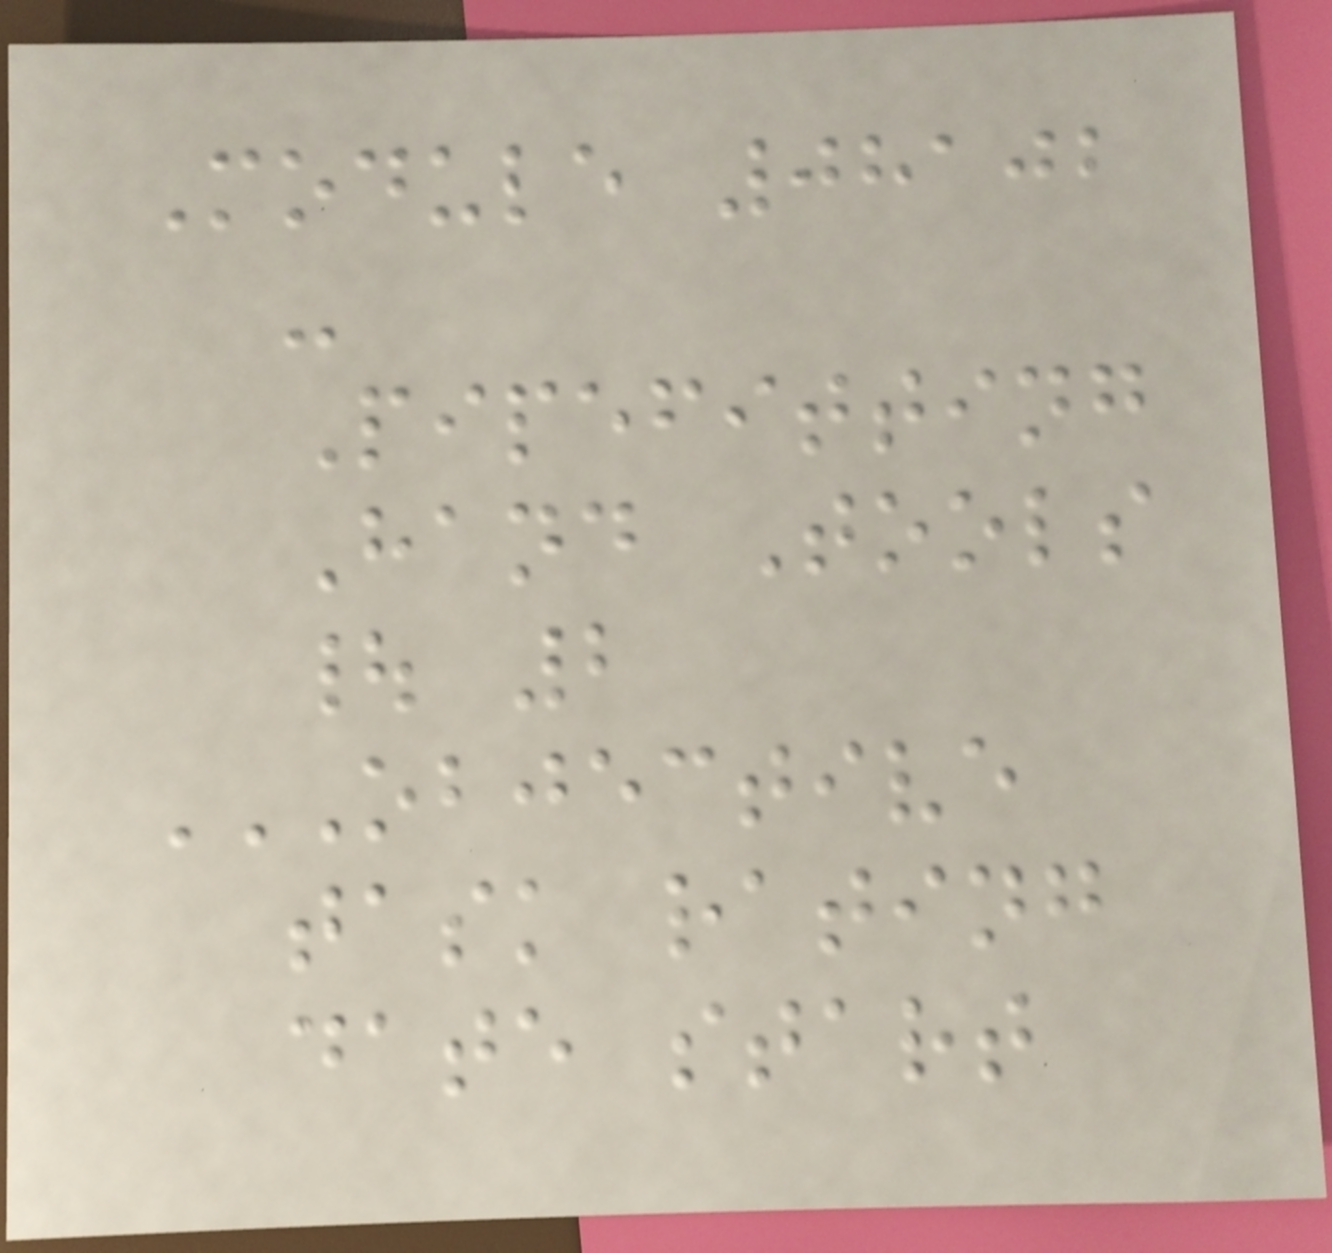Module 08102
-
Pipefitting
Hand Tools
| 2
OBJECTIVE
TASK RATING
DATE START
